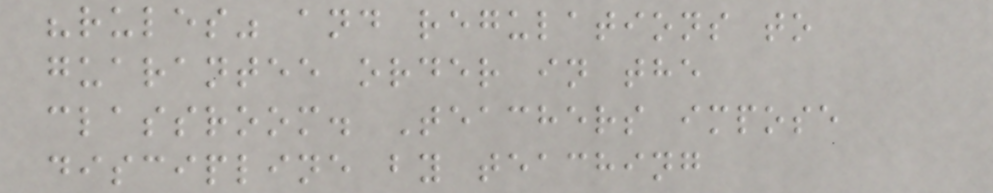"rules" and regulations to
guarantee order in the
classroom. Teachers impose
discipline by teaching
